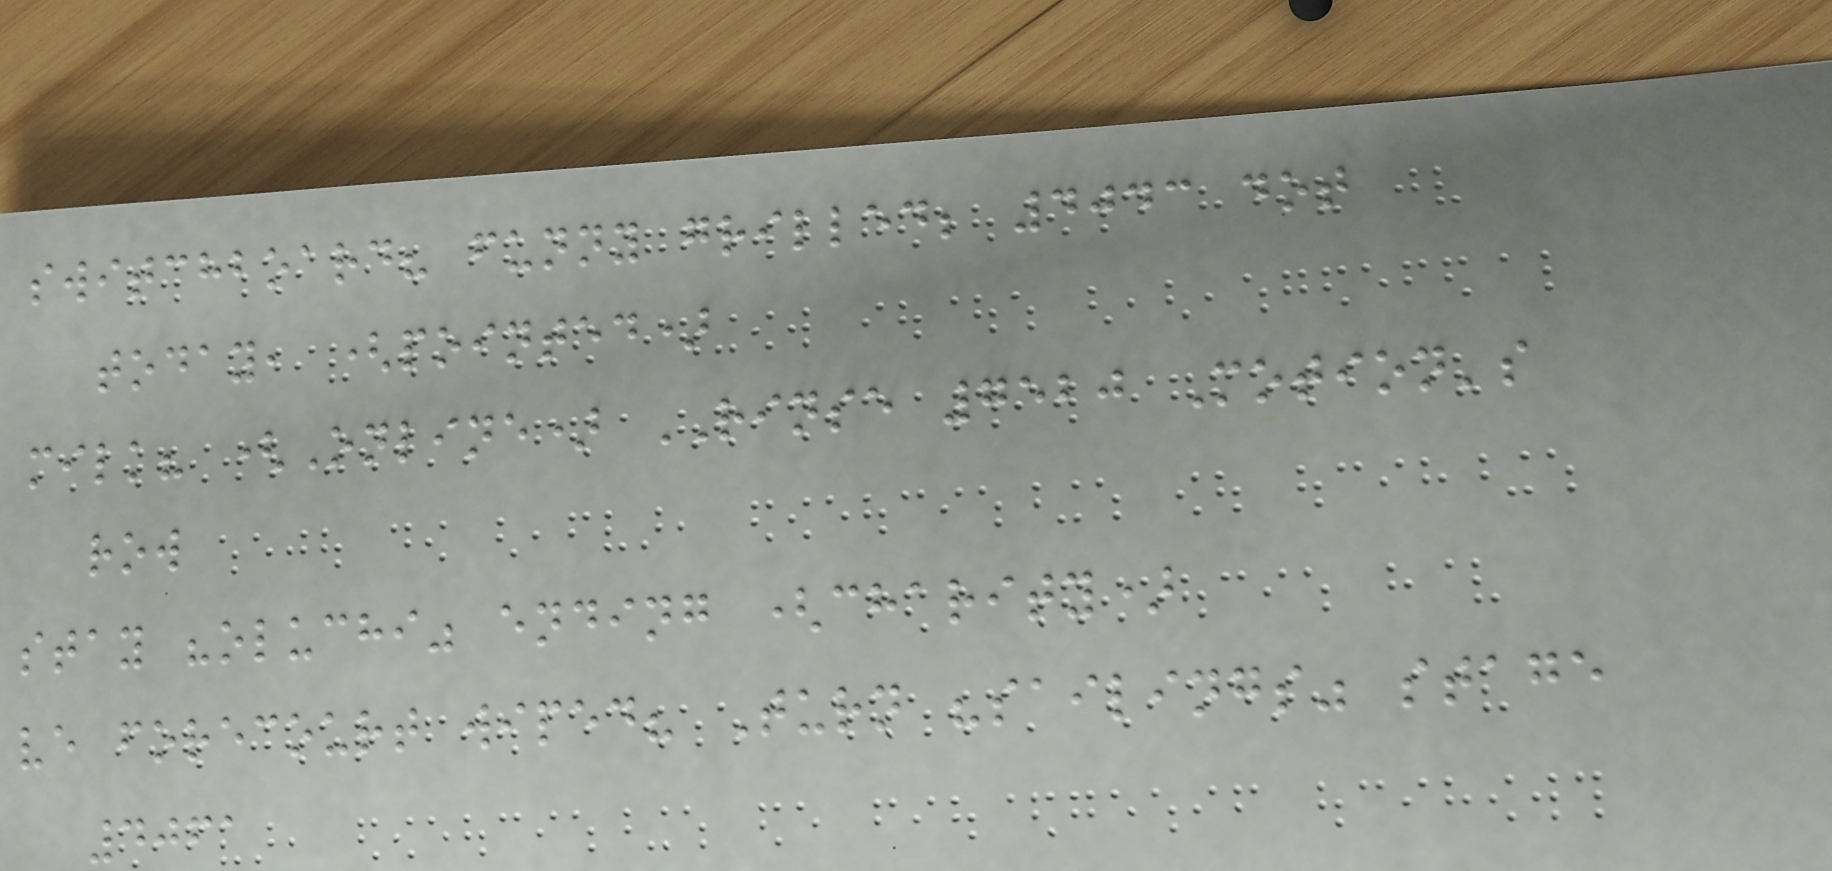switchboard? funny grilled; 4043 dot
today, (pointed)
milk? (Online) RINSE 7520 Motion's
row
stay "oluchi" ending (charity)
ve forecourt wiped? Turn "sailings" stage
4061
